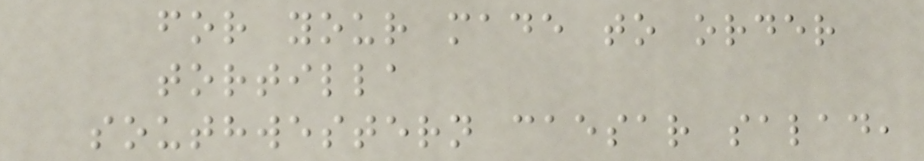for your made to order
tortilla
southwestern caesar salad,
